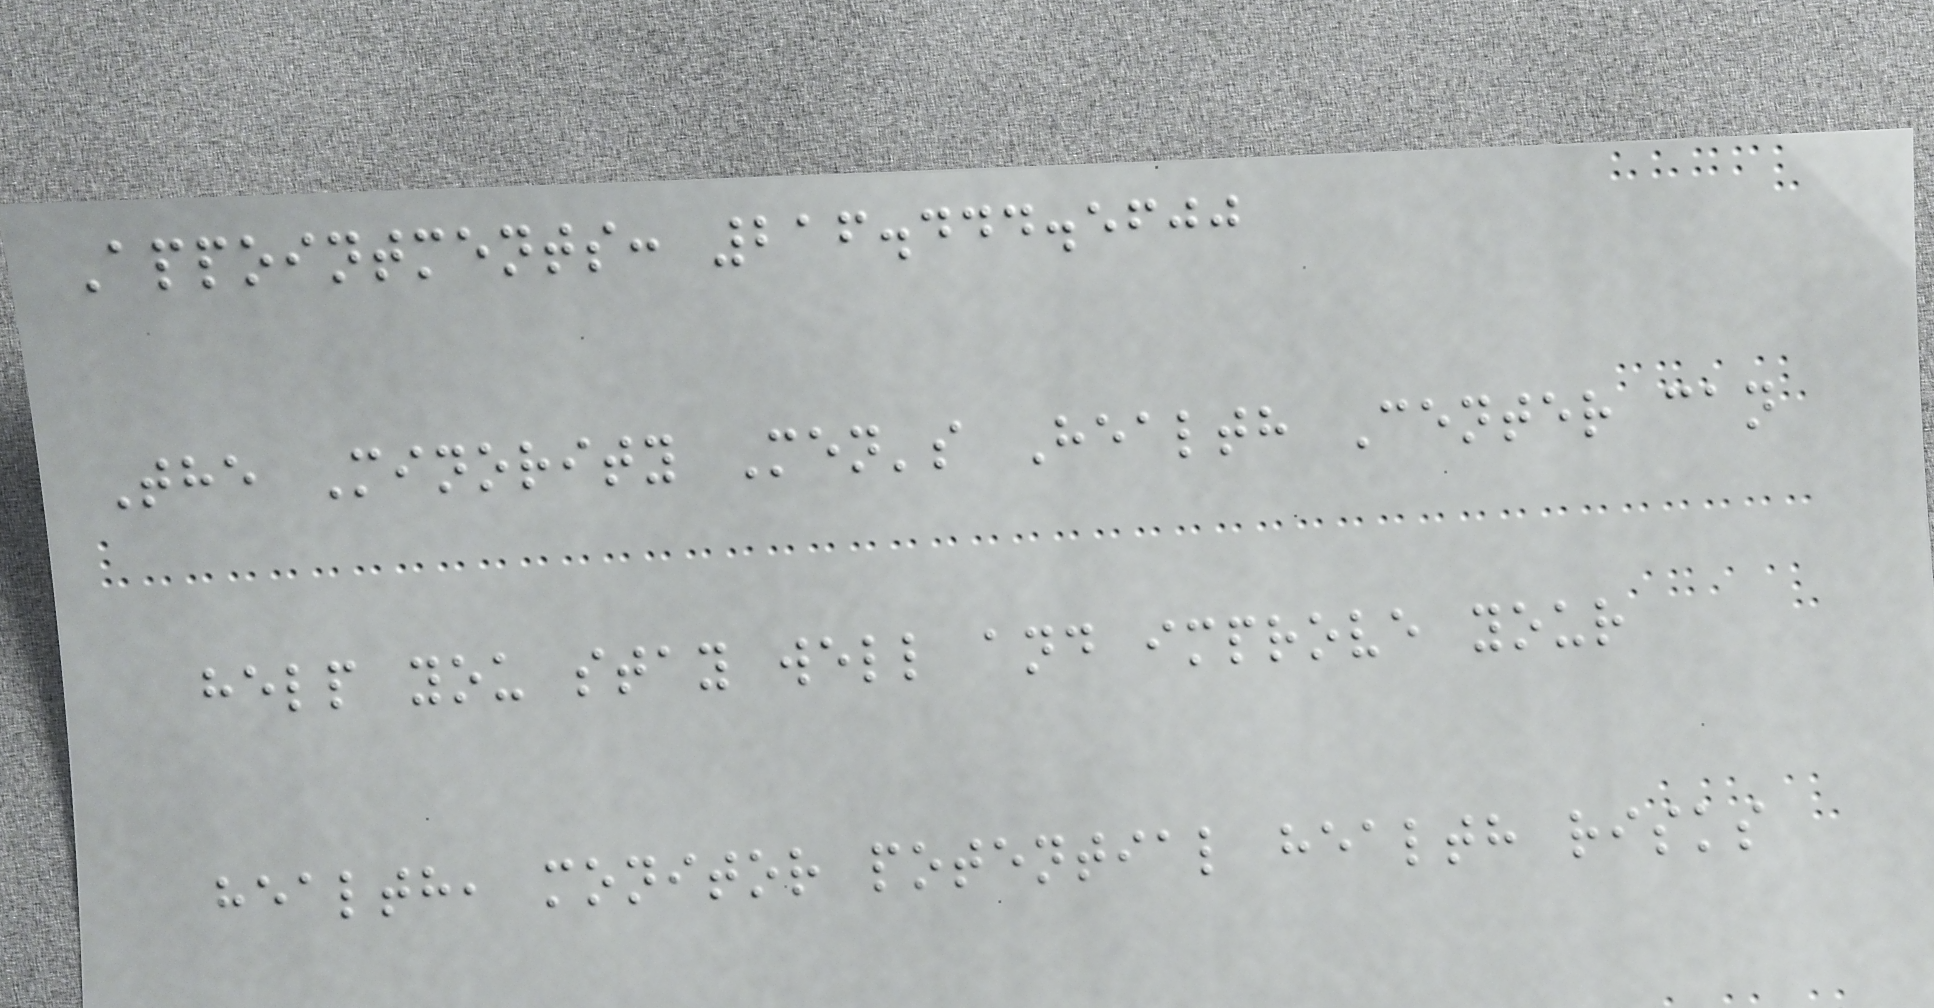Appointments: 216.444.5600
The Minority Men's Health Center can
help you stay well and improve your
health, monitor potential health risks
